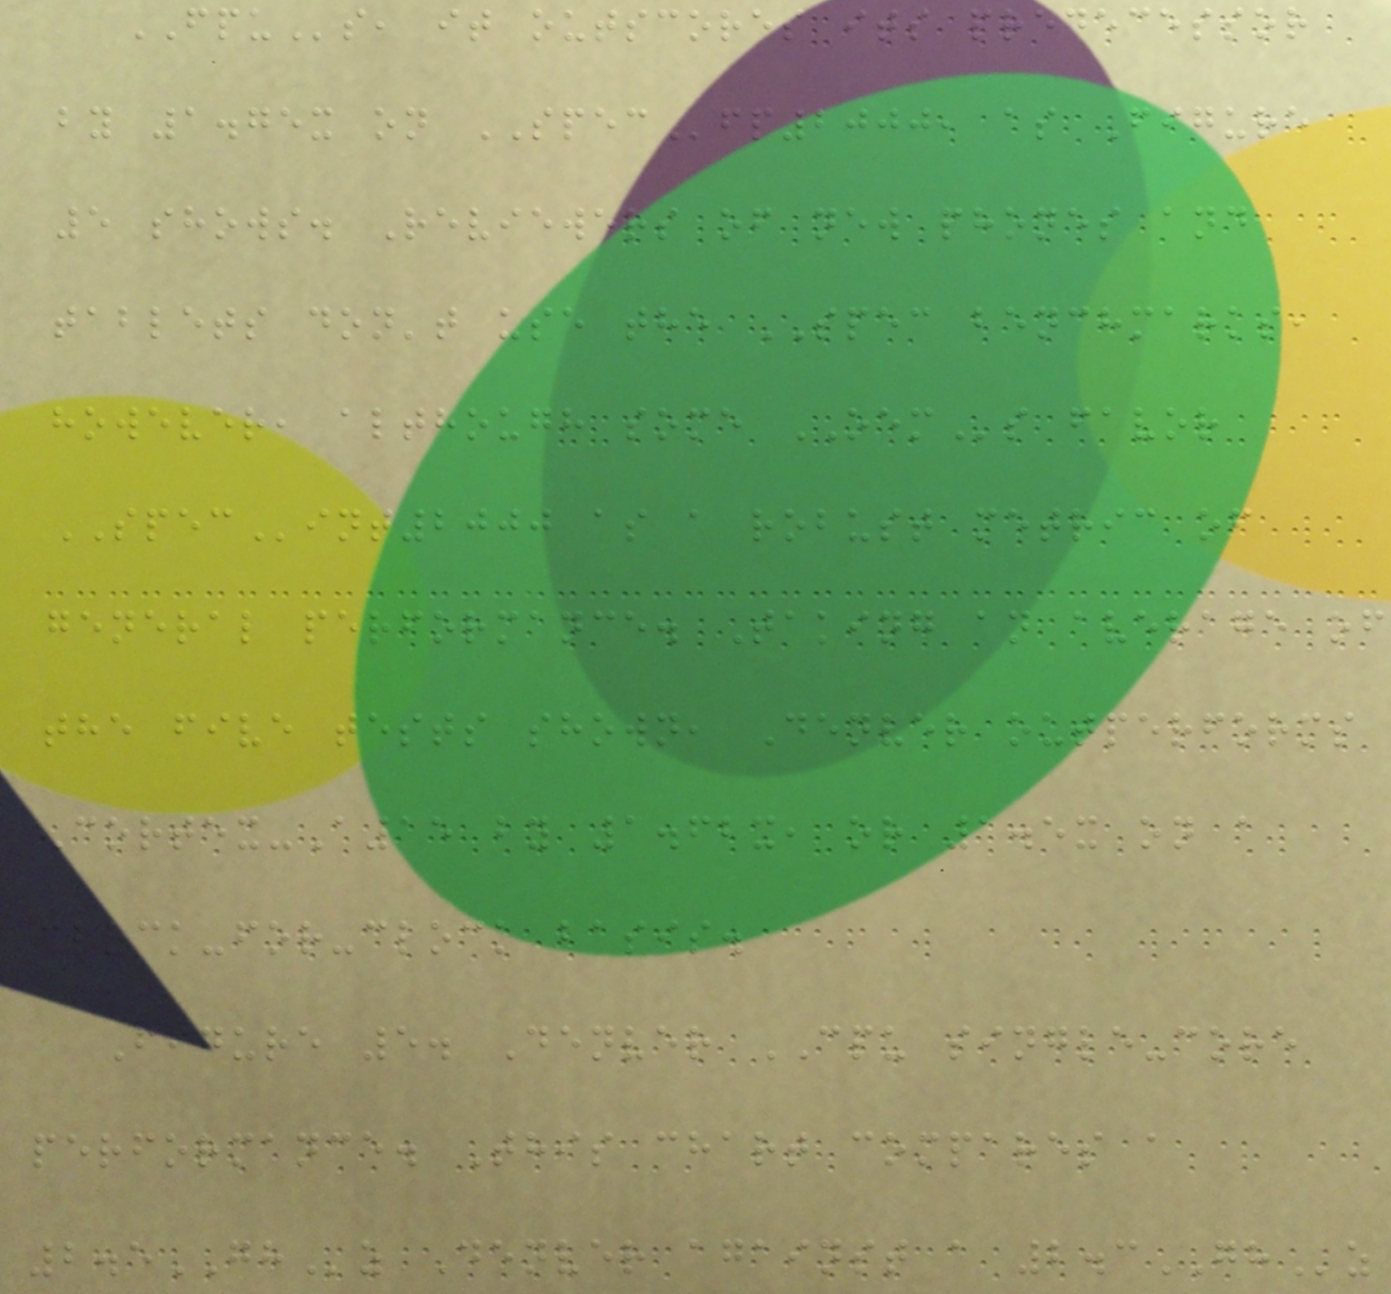FPUs, it outscores its predecessor
by 1.75x on SPECfp2000, as Figure
5 shows. Reviewers of new phones and
tablets don't use the SPEC benchmarks,
however, although some OEMs favor
SPECint2000 as a robust metric of
general performance. Taking an average of
the five tests shown, Denver outperforms
Cortex-A15 by 1.62x, or 1.5x on a
clock-for-clock basis.
Figure 5. Denver CPU single-core
performance. This chart compares a
2.5GHz Denver against a 2.3GHz
